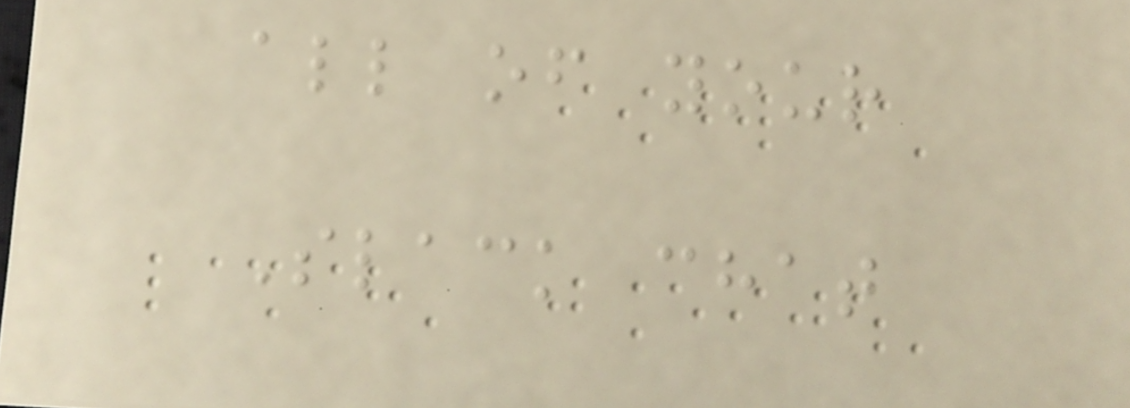all of your
Slack chat
